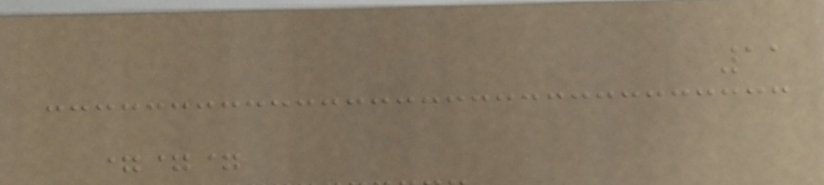11
===
